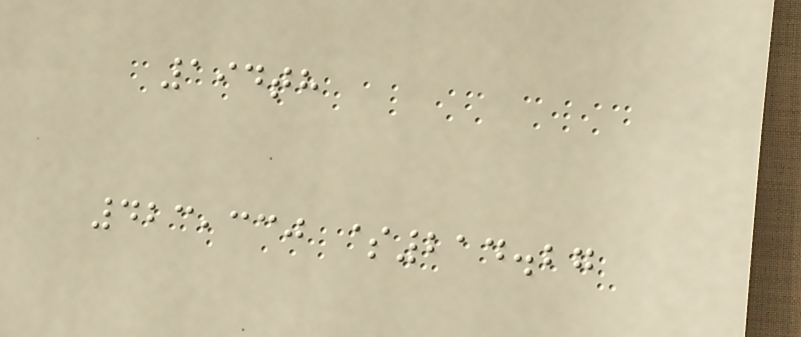194th
423,330 $214.27
